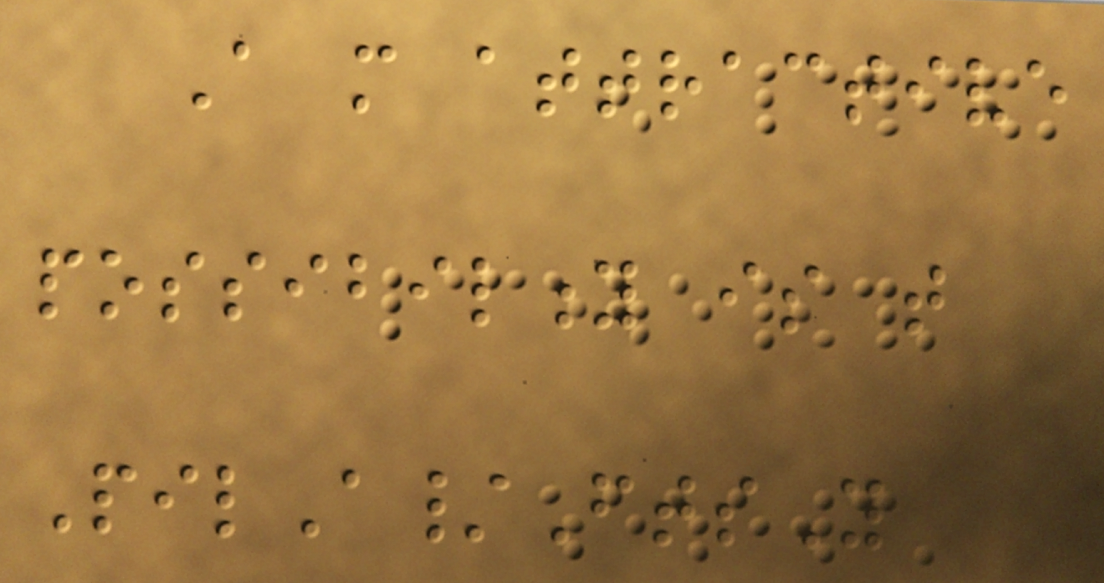A more attractive
possibility is that
PilA/FtsY
